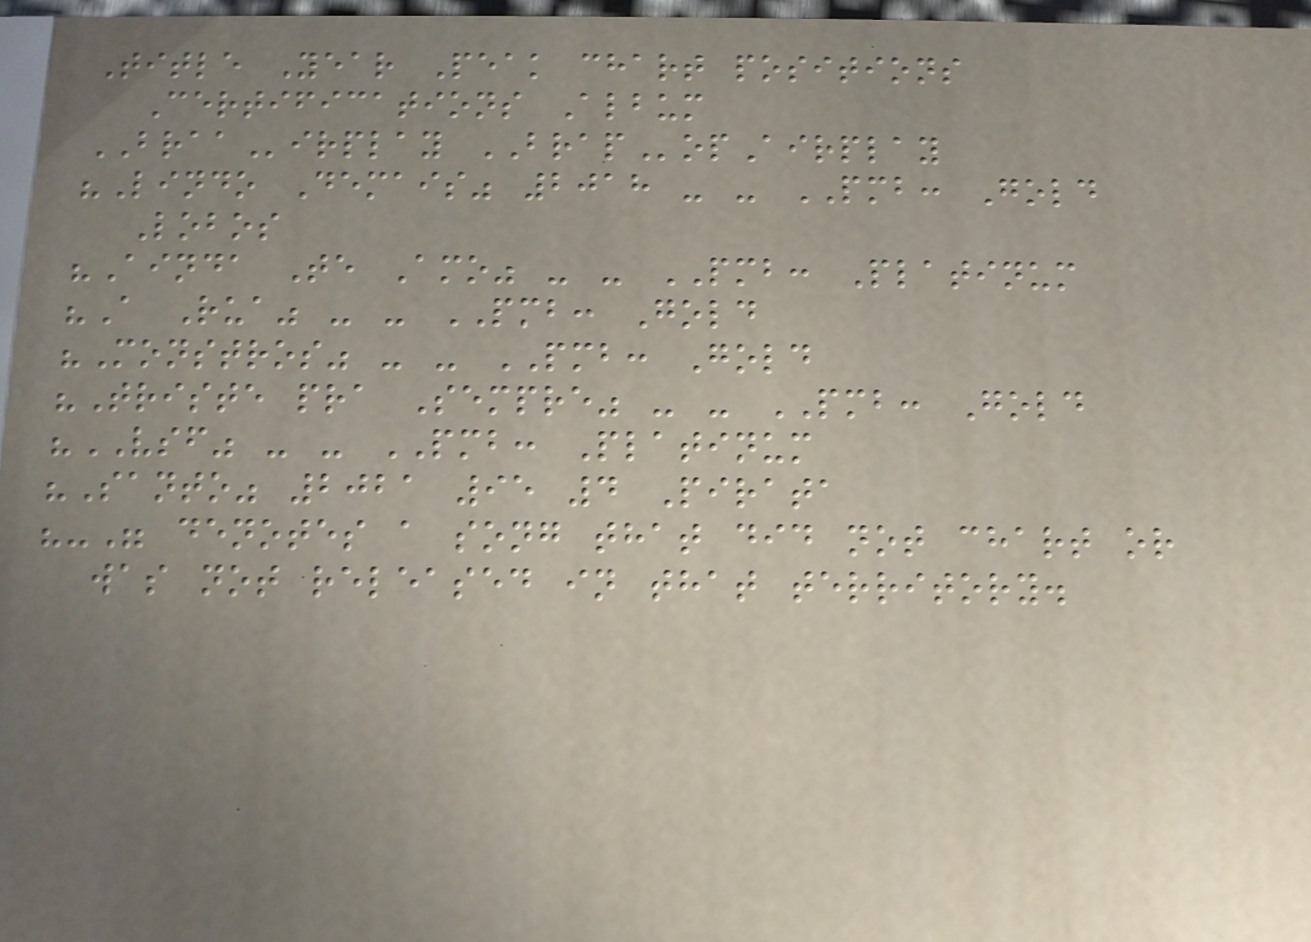Title Year Peak chart positions
Certifications Album
BRAAirplay BRAPopAirplay
"Lindo Demais" 2018 - - PMB: Gold
Lobos
"Ainda Te Amo" - - PMB: Platinum
"A Rua" - - PMB: Gold
"Monstros" - - PMB: Gold
"Triste pra Sempre" - - PMB: Gold
"VSF" - - PMB: Platinum
"Santo" 2021 95 4 Pirata
"-" denotes a song that did not chart or
was not released in that territory.
